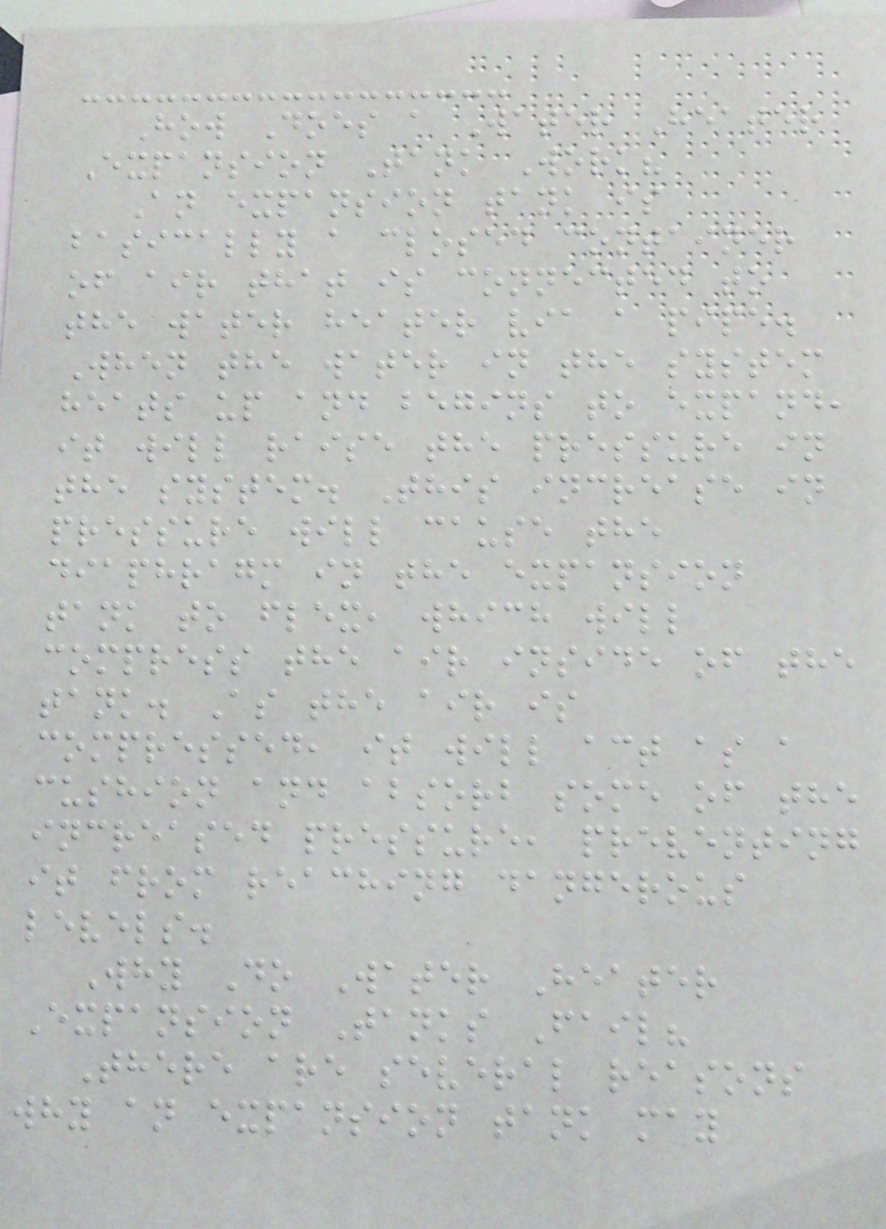How Does a Water Heater
Expansion Tank Work?
An expansion tank is
basically a closed container
of air that is connected to
the water heater via a pipe.
When the water in the system
heats up and begins to expand,
it will raise the pressure in
the system. This increase in
pressure will cause the
diaphragm in the expansion
tank to flex, which will
compress the air inside of the
tank. As the air is
compressed, it will act as a
cushion and absorb some of the
increased pressure, preventing
it from reaching dangerous
levels.
Why Do Water Heater
Expansion Tanks Fail?
There are several reasons
why an expansion tank may
